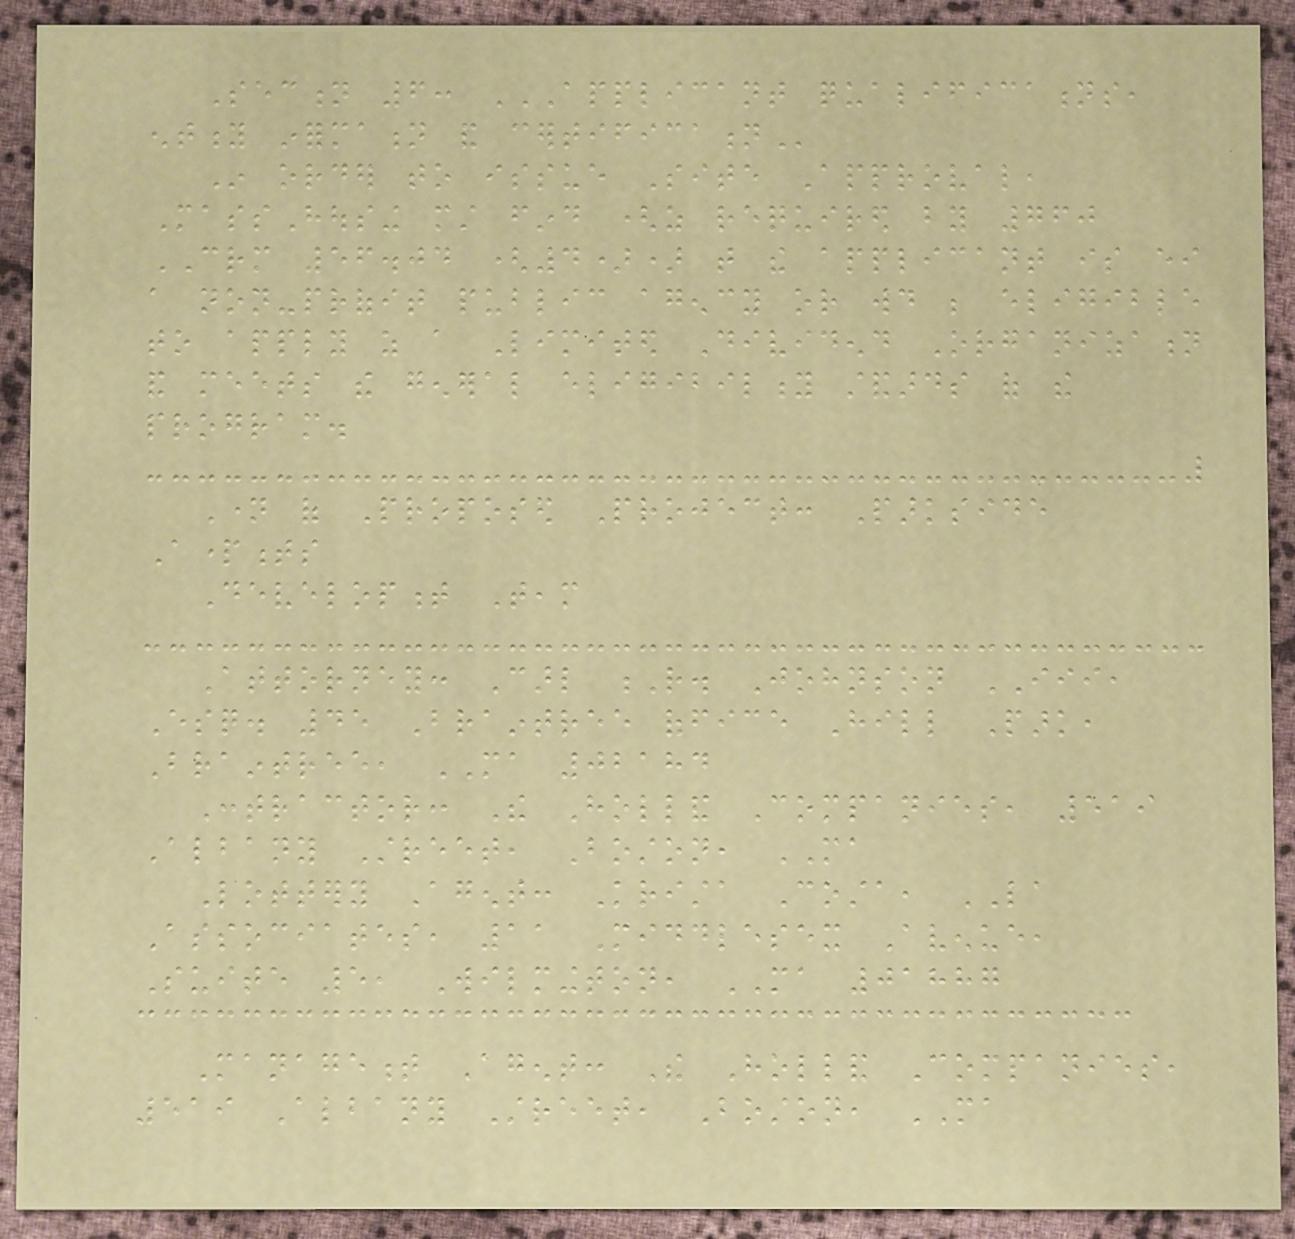Section 6: APPLICANT QUALIFICATIONS,
ENTITY INFORMATION AND CERTIFICATION
In order to issue Site Approval,
MassHousing must find (as required by 760
CRM 56.04 (4)) that the applicant is either
a non-profit public agency or would be eligible
to apply as a Limited Dividend Organization
and meets the general eligibility standards of the
program.
Name of Proposed Project: Parkside
Apartments
Development Team
Attorney: Carl R. Johnson III,
Esq. 45 Braintree office Hill Park,
Braintree, MA 02184
Contractor: The Holland Companies, 519
Albany Street, Boston, MA
Lottery Agent: Krista Costa, LA
Associates, 11 Middlesex Avenue,
Suite 5, Wilmington, MA 01887
Management Agent: The Holland Companies,
519 Albany Street, Boston, MA
